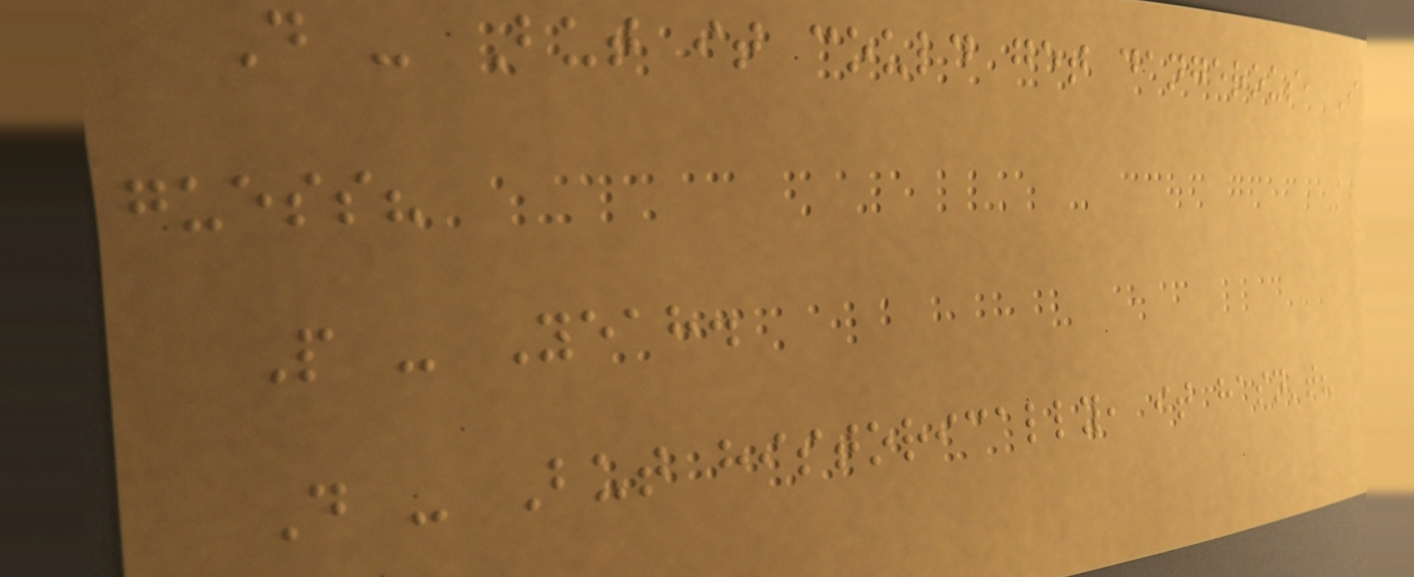D - But it could get dangerous, I
guess?
P - Yeah.
D - But historically, it hasn't?
